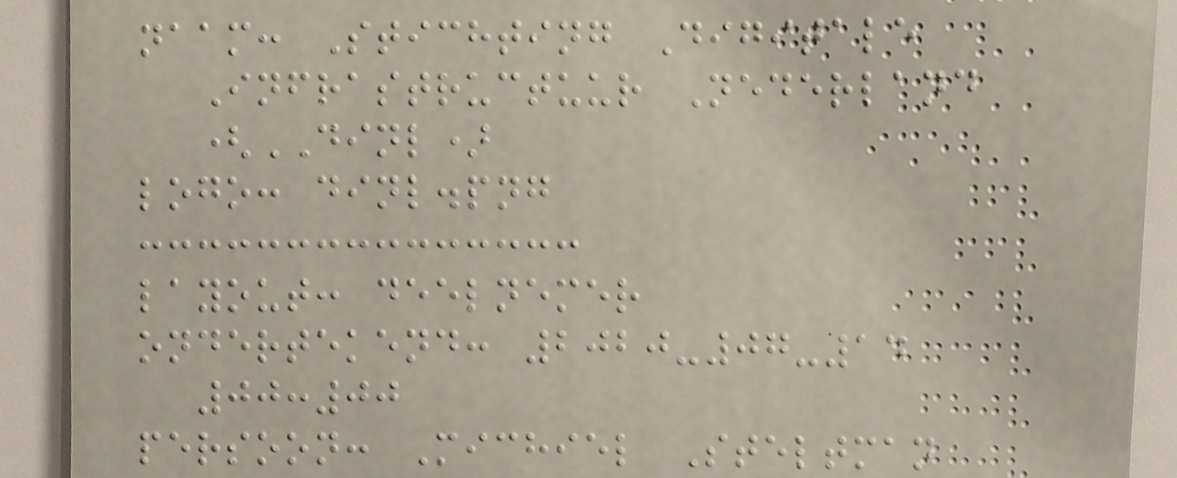naam: Stichting Digitale
Infrastructuur Nederland
(DINL)
logo: dinl.png
layout: deelnemer
ondertekend: 2020-07-14
00:00
persoon: Michiel Steltman
